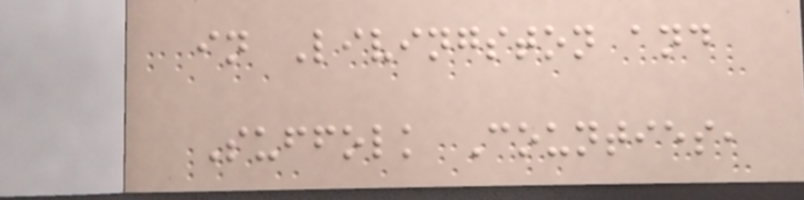in Livingston and
Suffolk Counties,
